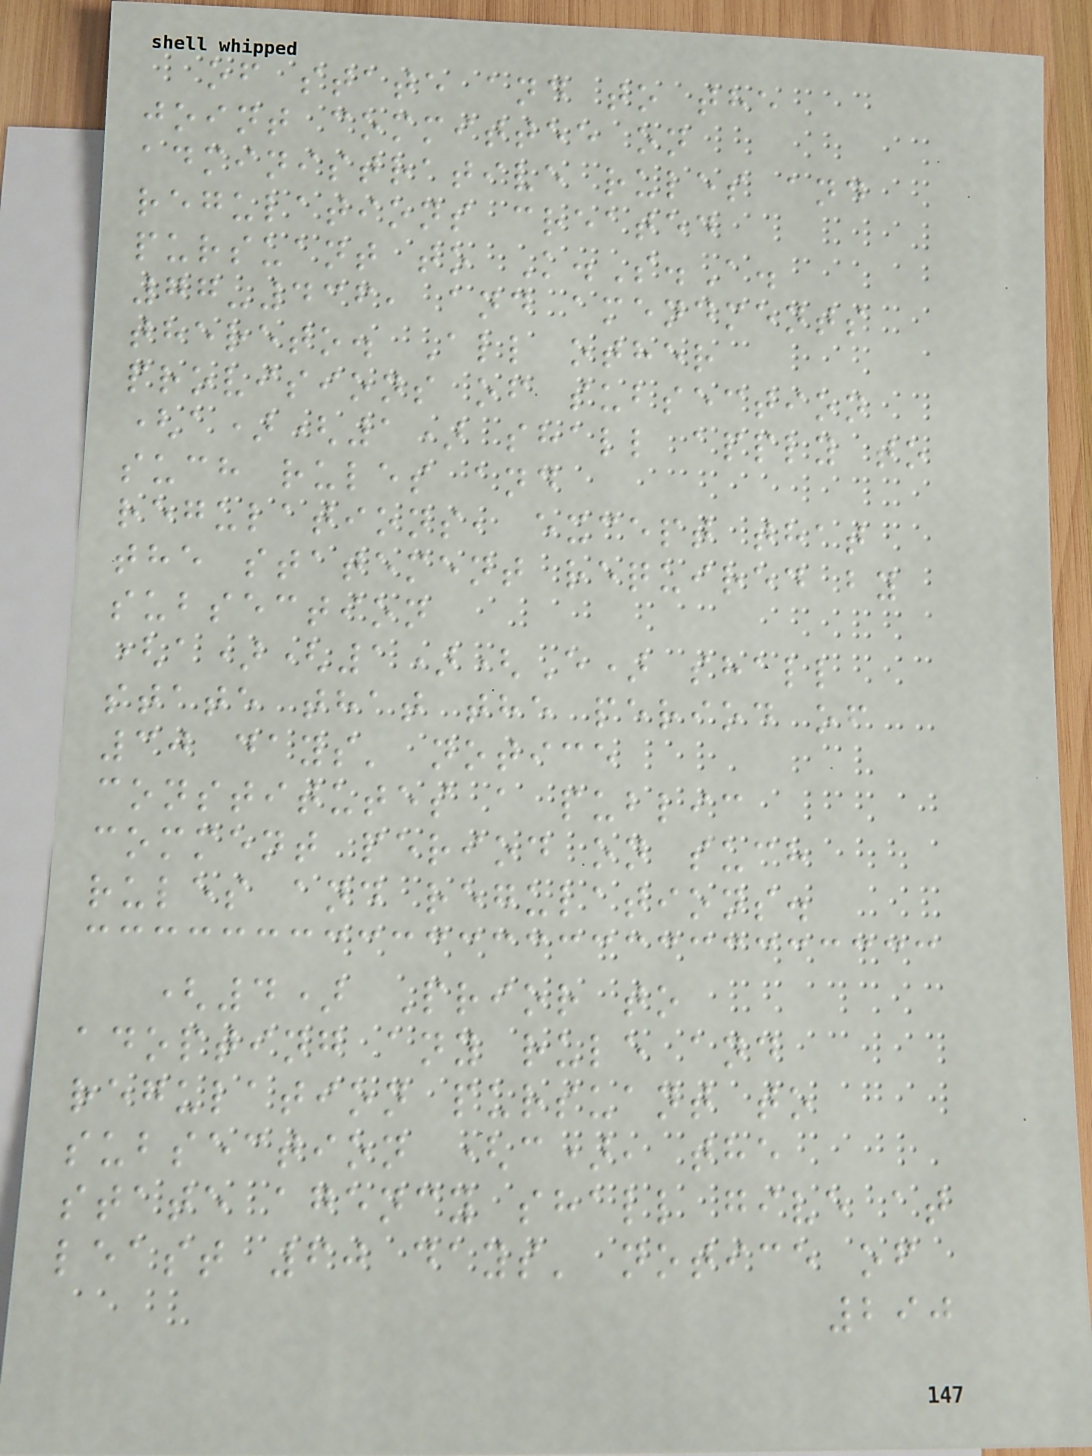of state and to the
joint committee on
administrative rules and
regulations created
pursuant to K.S.A.
77-436, and amendments
thereto. All other
provisions of subsection
(a)(1) shall apply to
such rules and
regulations, except that
the statement required by
subsection
(a)(1)(E) shall
state that the period of
30 days' notice
constitutes a public
comment period on such
rules and regulations.
(4) Prior to
adopting any rule and
regulation pursuant to
subsection (c), the
state agency shall give at
least 60 days' notice of
290
